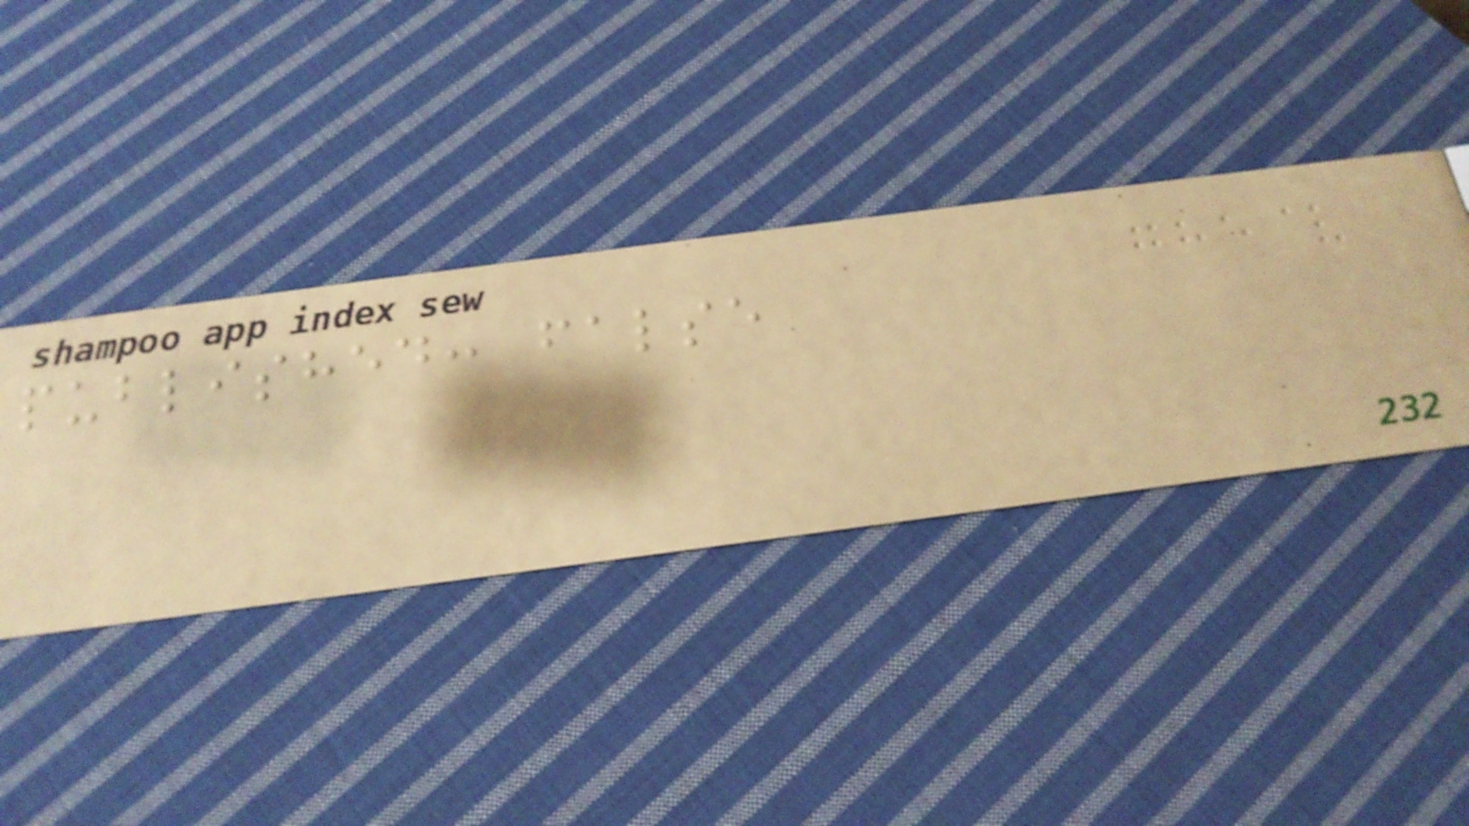published: false
